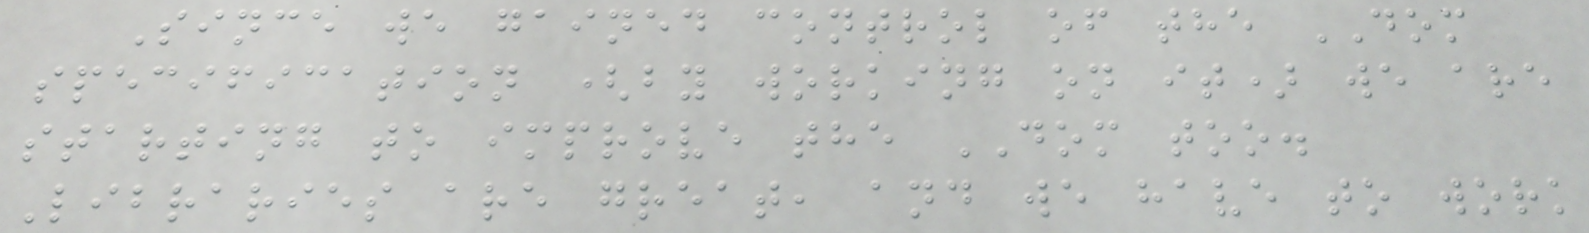Since we gained control of the DOM
specification (by working on it) we are
starting to improve the DOM too.
Libraries are great, and we have to work
